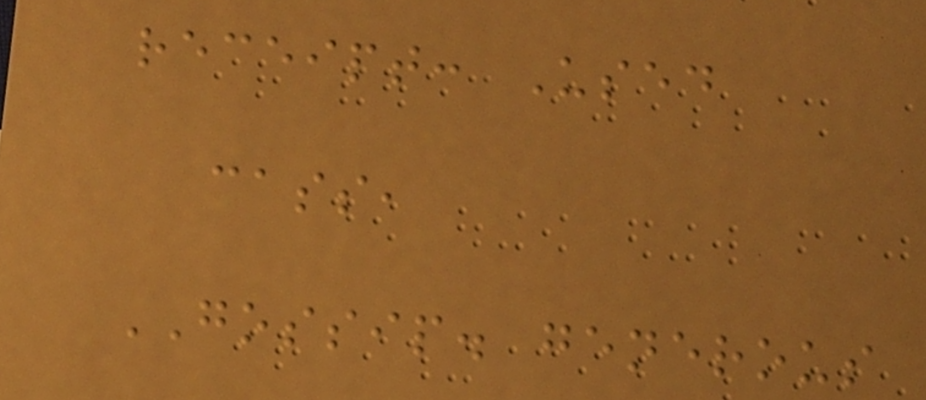receipt: Used
cass,
GOSSIP. generous
